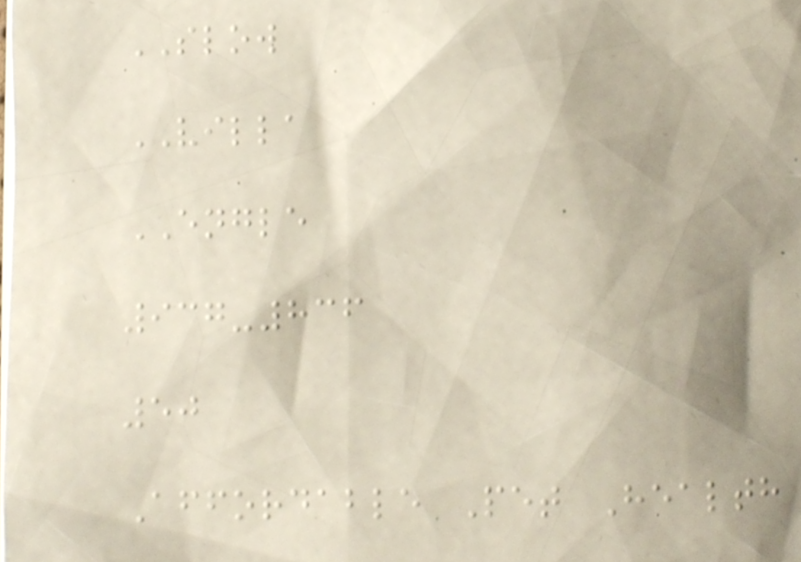SLOW
VILLA
ENGLE
937-836
50
Affordable Pet Health
